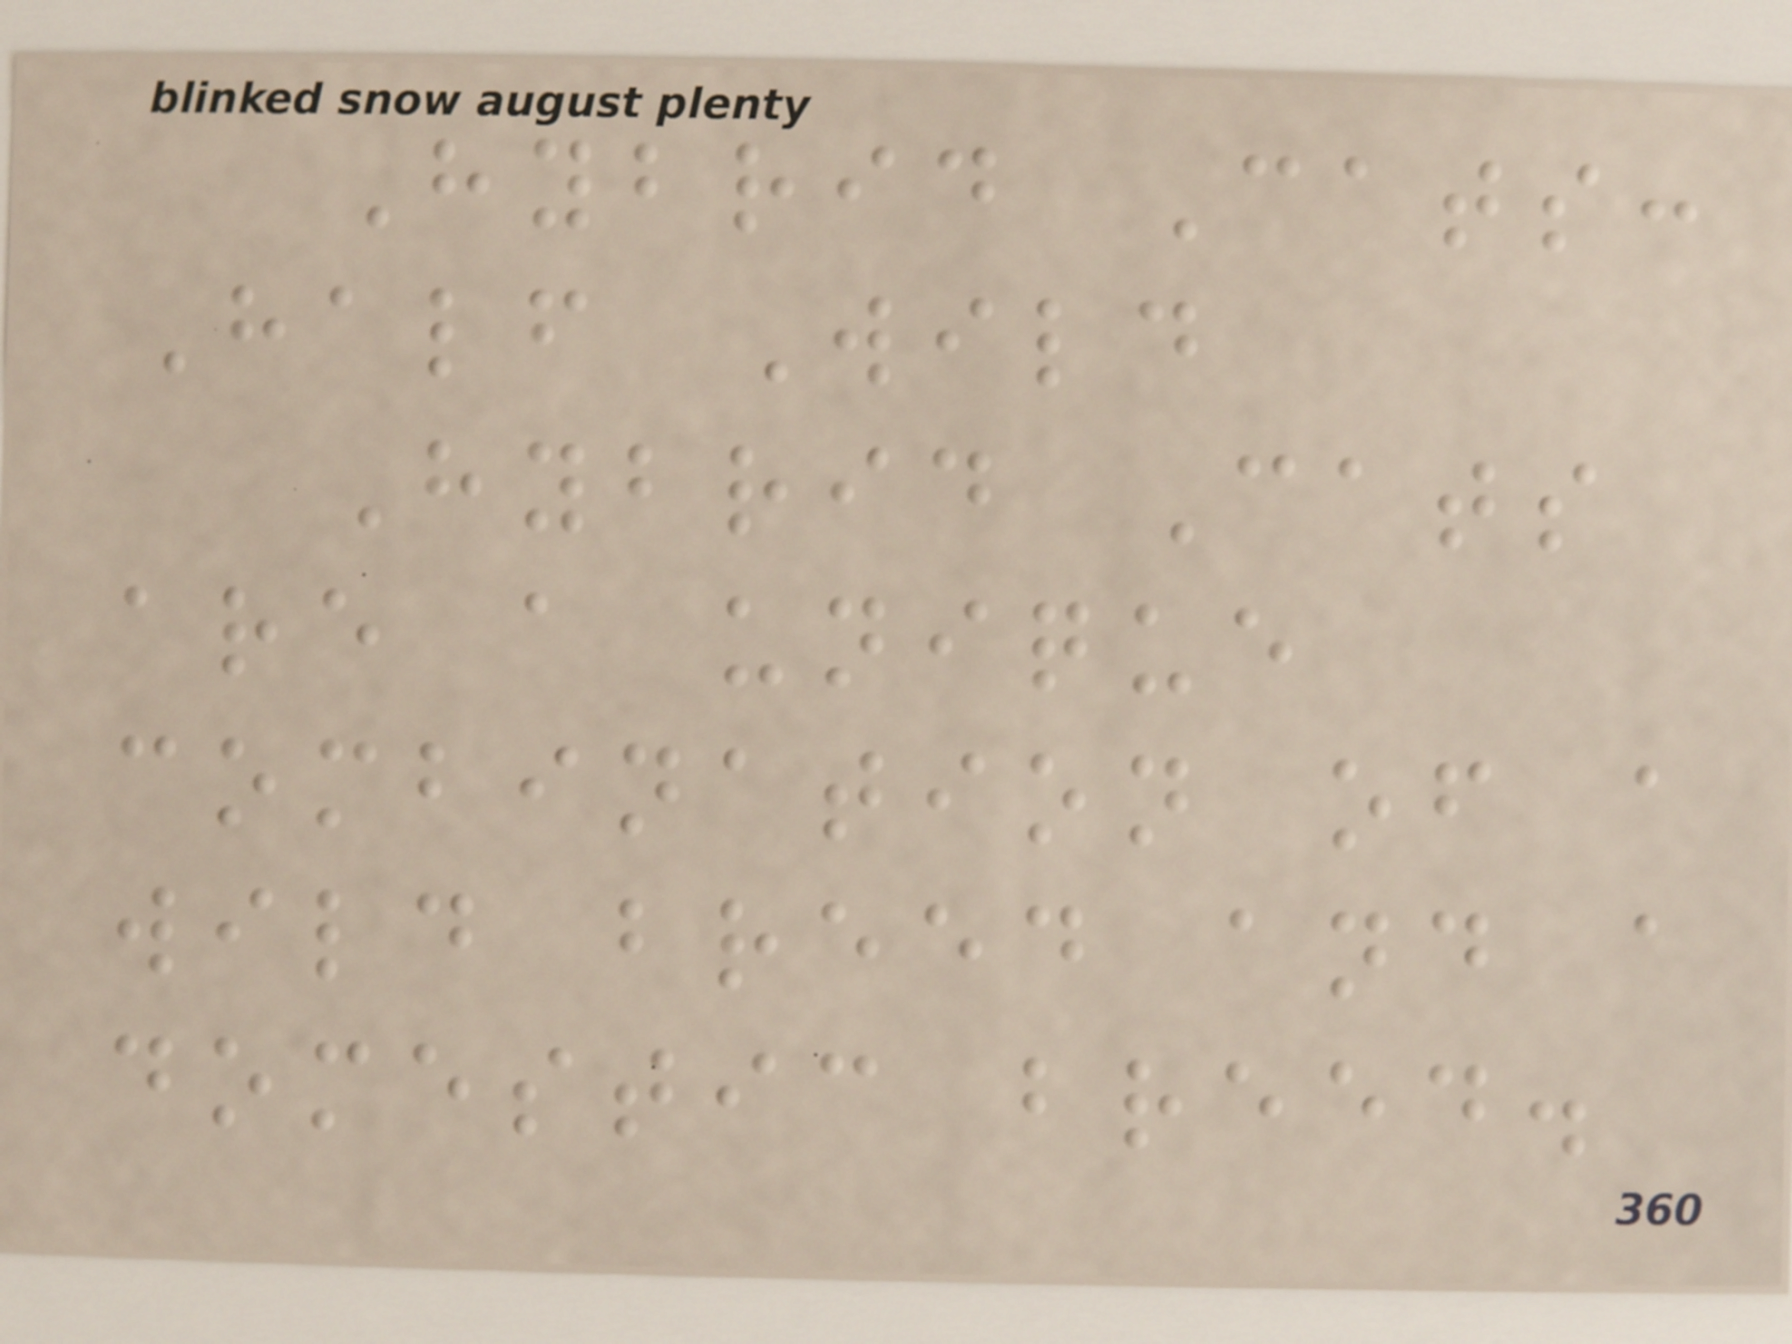Hybrid Cats:
Half Wild
Hybrid Cats
are a unique
combination of a
wild breed and a
domestic breed.
